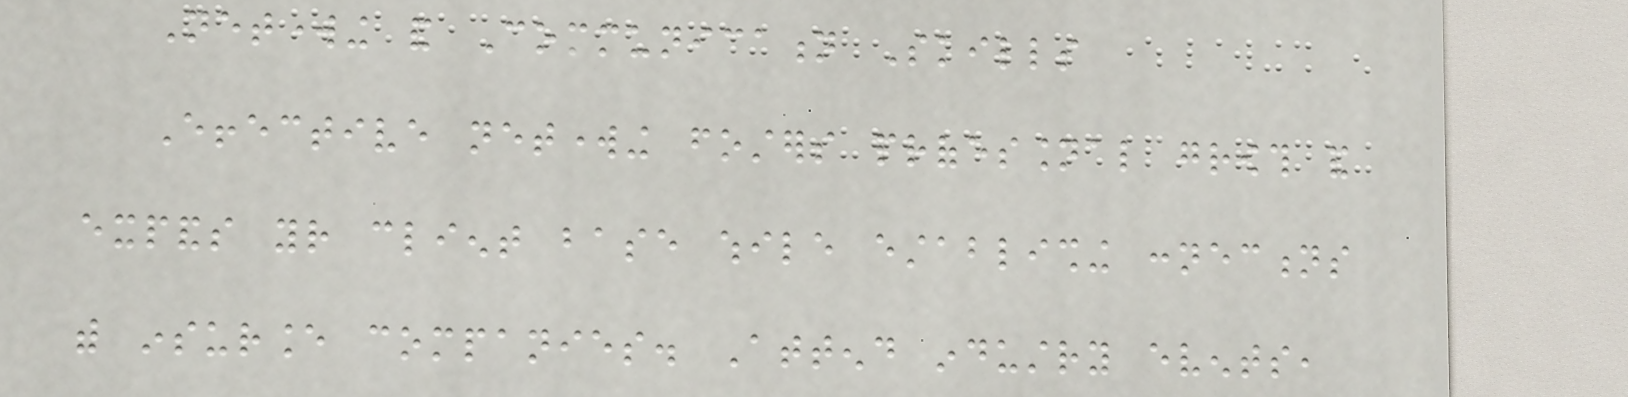Networking and Communication Skills
Effective networking fosters professional growth and
expands your client base while establishing connections
with insurance companies. Attend industry events,
